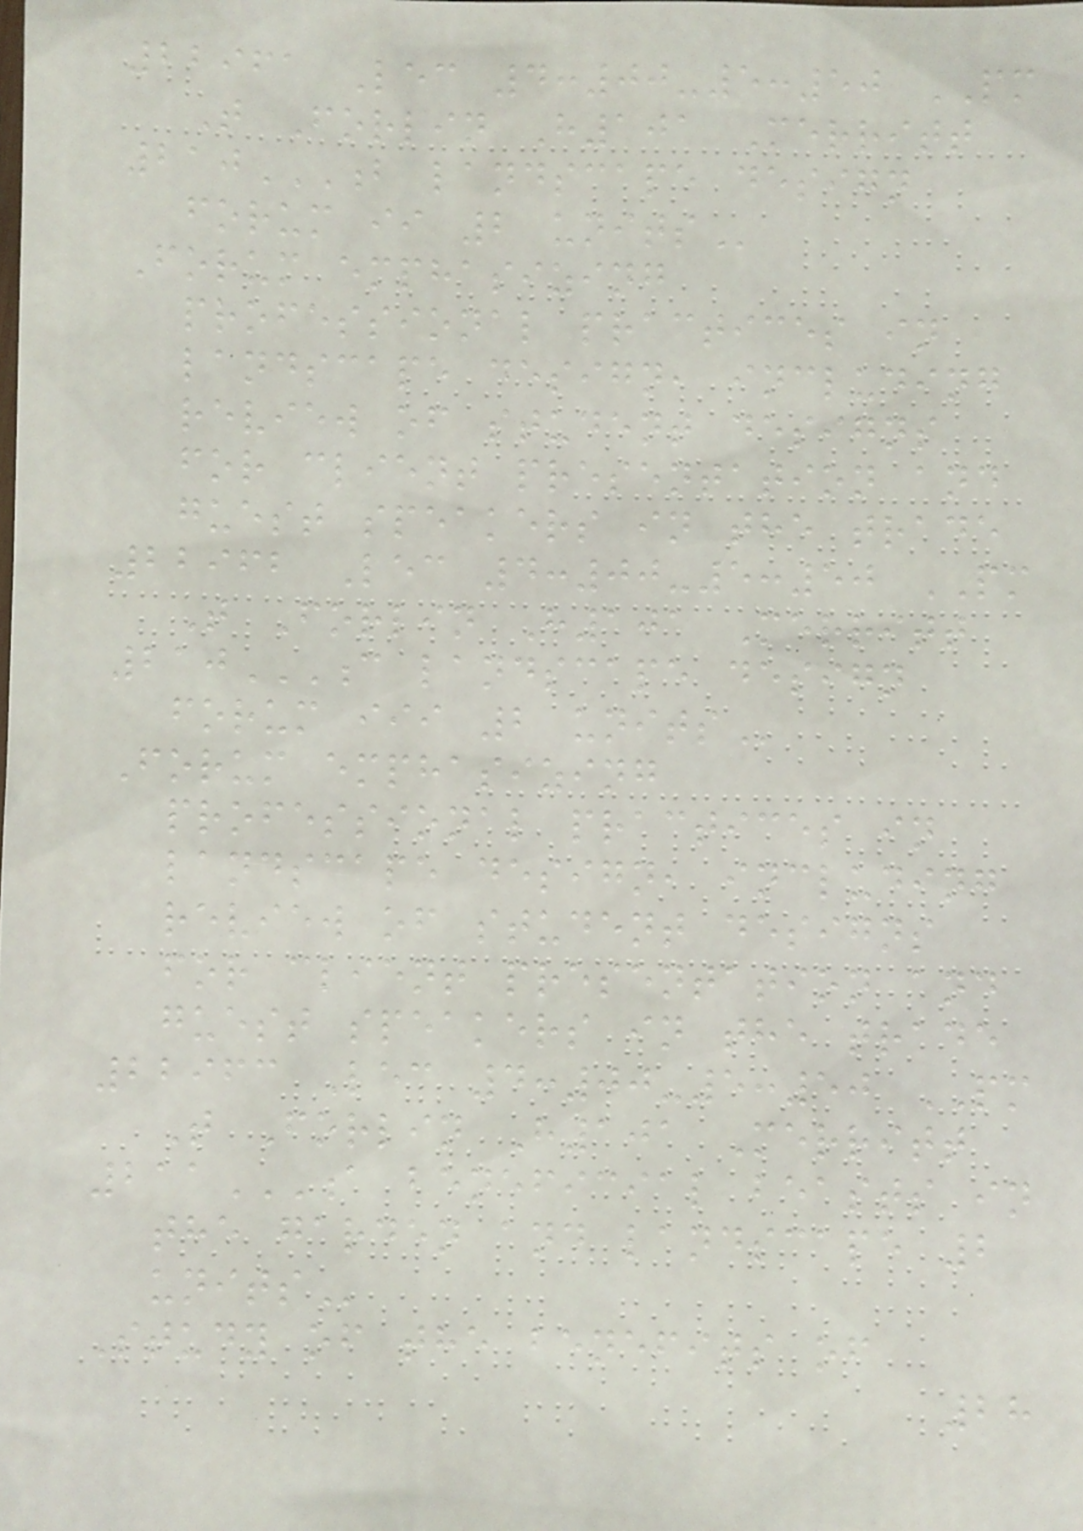22961 Lec 4:00-5:50 PM
T Forlin H101 Merritt
210B LANDSCAPE DESIGN
FORUM II 2 UNITS
Forum emphasizing
professional practices in
landscape design, including
review of student designs
for client presentation and
guest speakers in the trade
22962 Lec 4:00-5:50 PM
T Forlin H101 Merritt
210C LANDSCAPE DESIGN
FORUM III 2 UNITS
Forum emphasizing
professional practices in
landscape design, including
review of student designs
for client presentation and
guest speakers in the trade
22963 Lec 4:00-5:50 PM
T Forlin H101 Merritt
211A BENEFICIAL BEASTS IN
THE GARDEN AND LANDSCAPE 2
UNITS
Study of the benefits of
28
